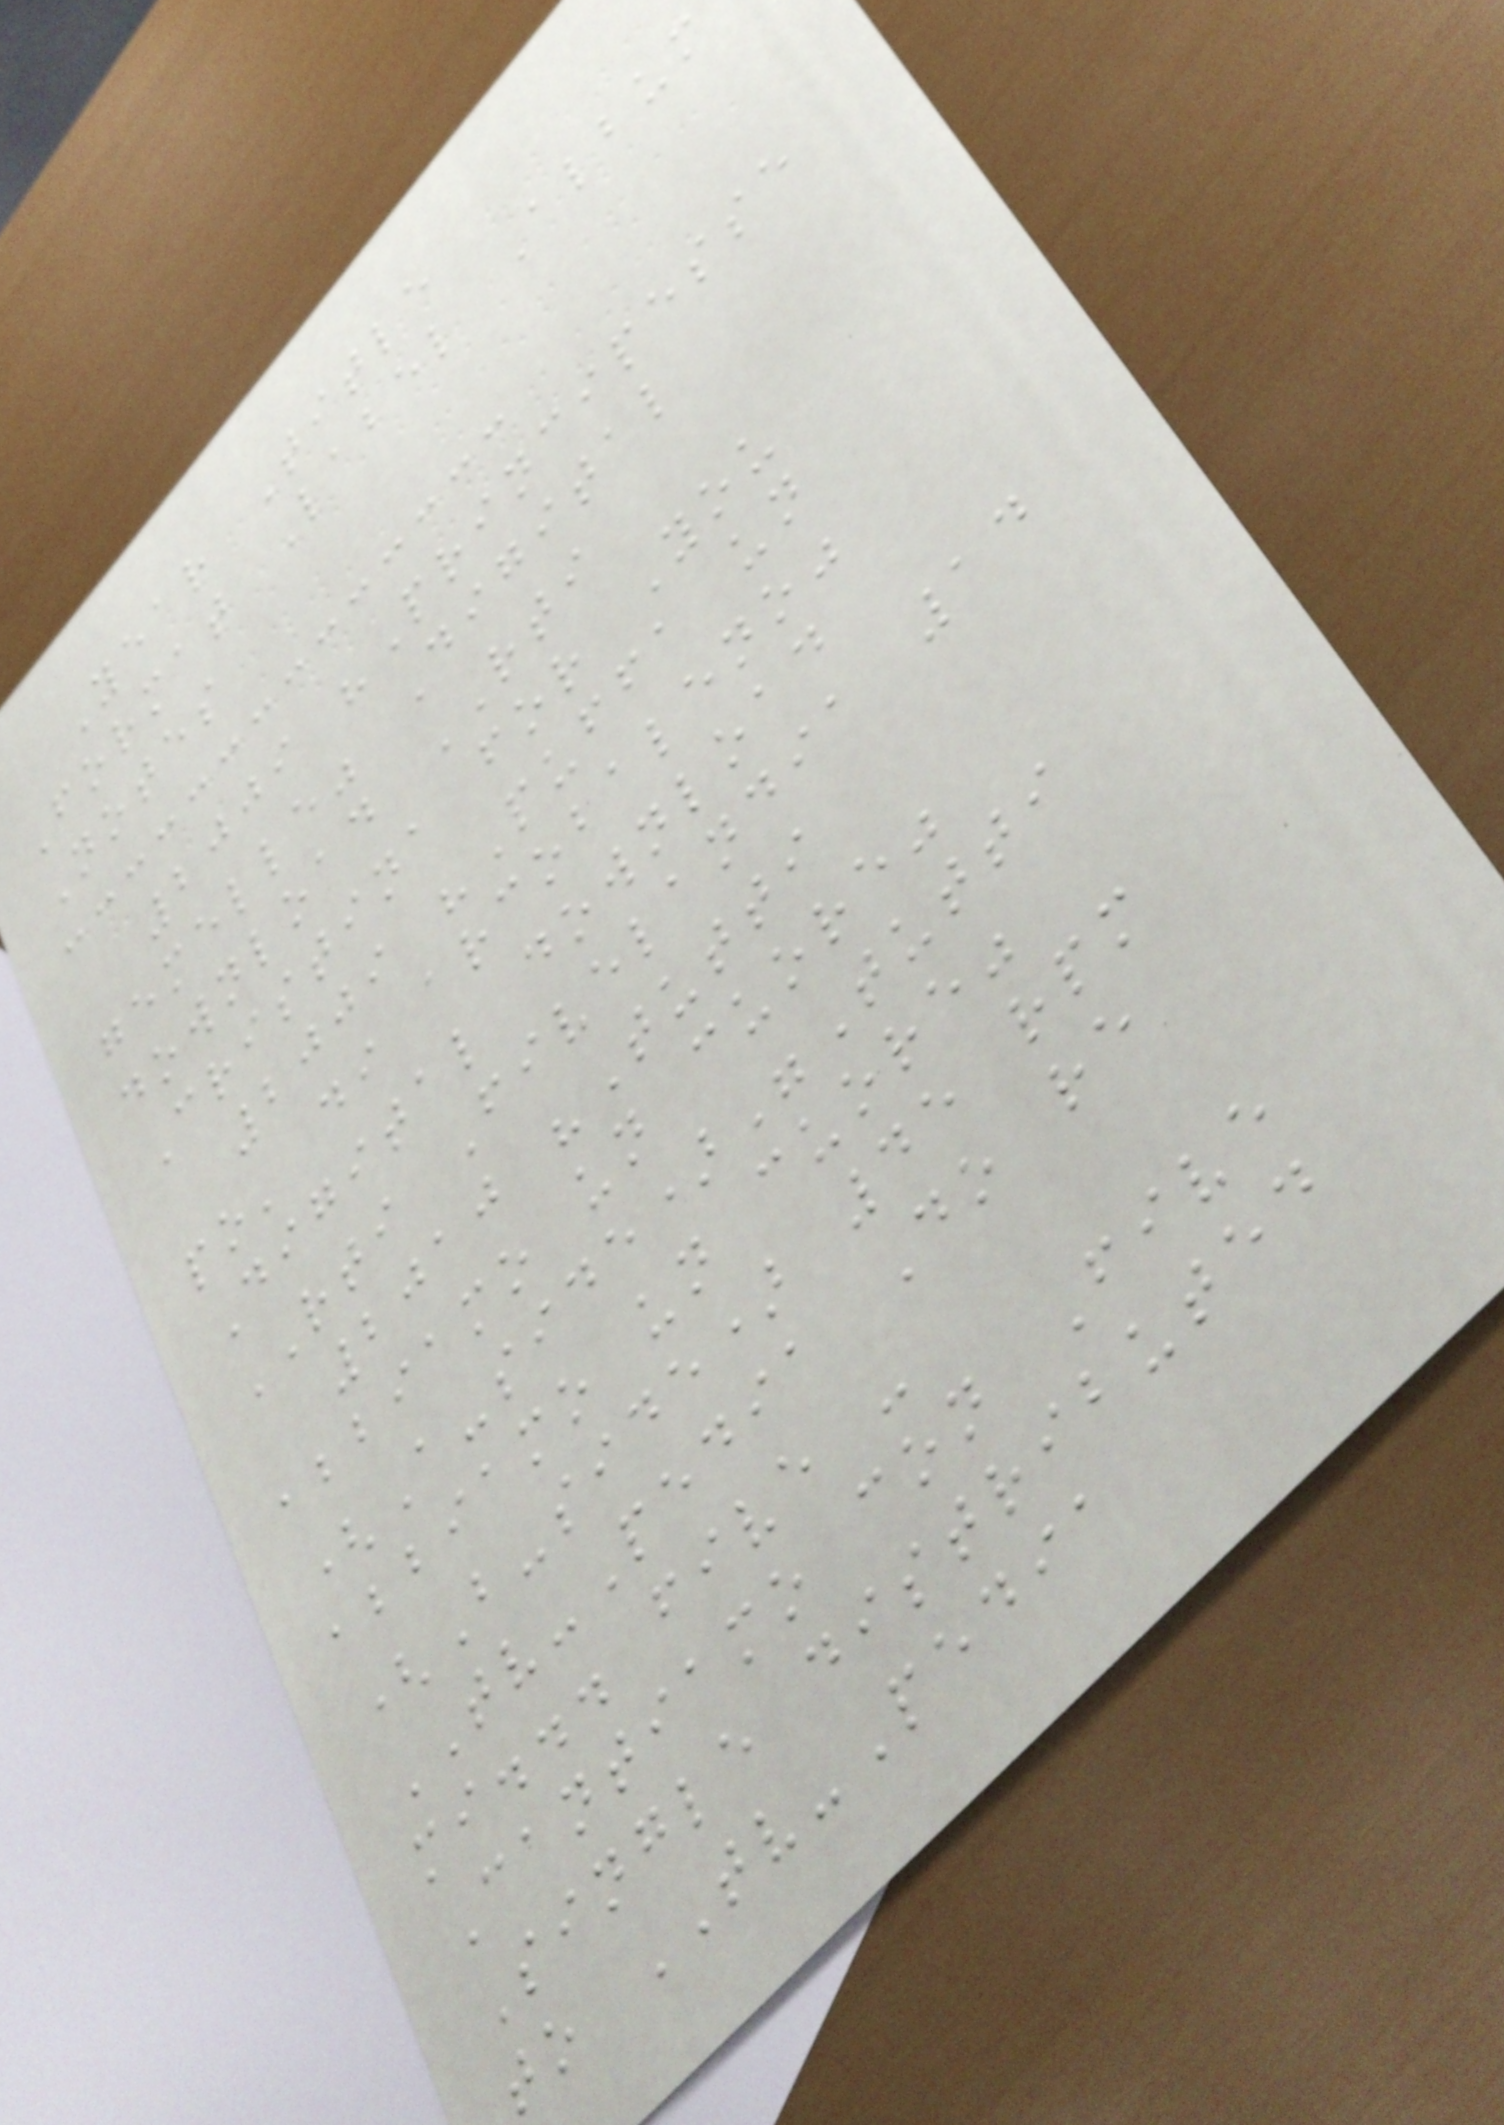Year Title
Format Label Album
Notes
2009 "Principesse
gemelle" Digital
download RTI
Cristina for You
2009 "Puffa un
po' di arcobaleno"
Digital download
RTI Fivelandia 14
2010 "Tutti
abbiamo un cuore"
(A-side)"Tutti
abbiamo un cuore"
(B-side) 45 rpm
TV-Pedia Do re
mi... five -
Cantiamo con Five
Single distributed
to TV-Pedia
